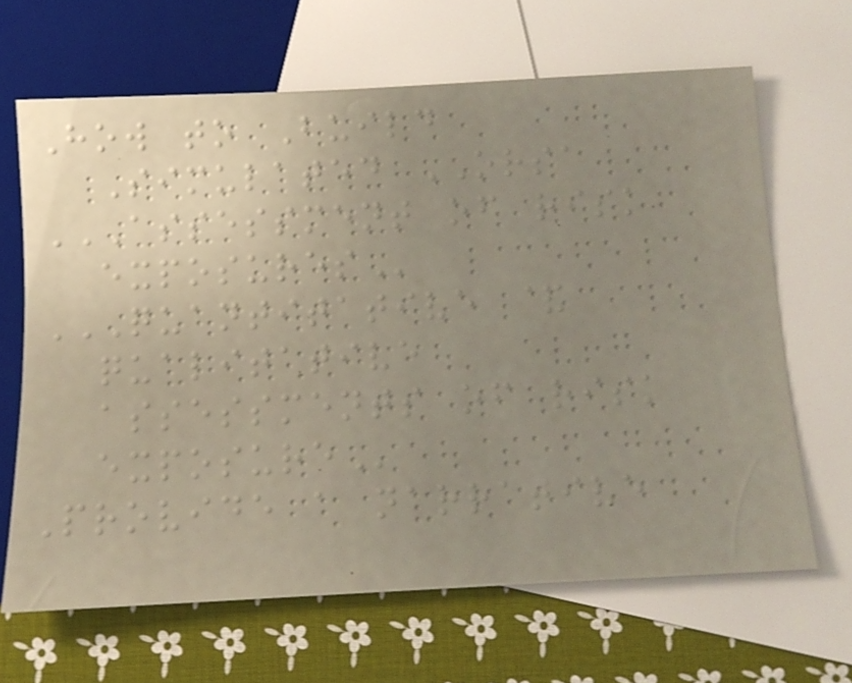How to Build
Simulated ORSA
ASSESSMENT OF RISK
EXPOSURES
QUANTITATIVE &
QUALITATIVE
ASSESSMENTS OF RISK
EXPOSURE
Provide a narrative
